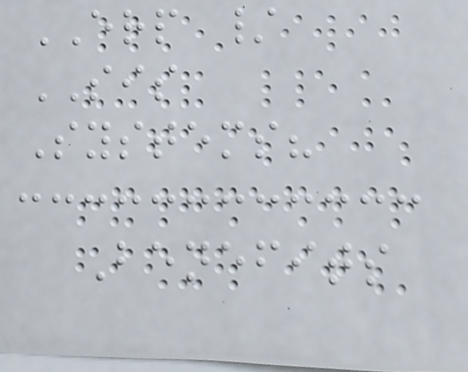ERP /
SIS
Systems?
Benefits
